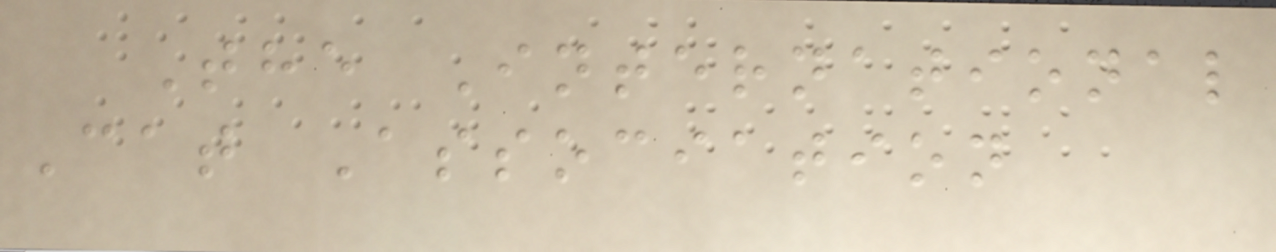The International
Cat Association
